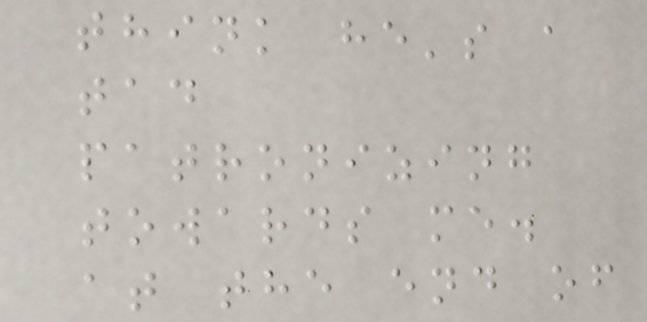think he's a
tad
patronizing
towards me.
at the end of
